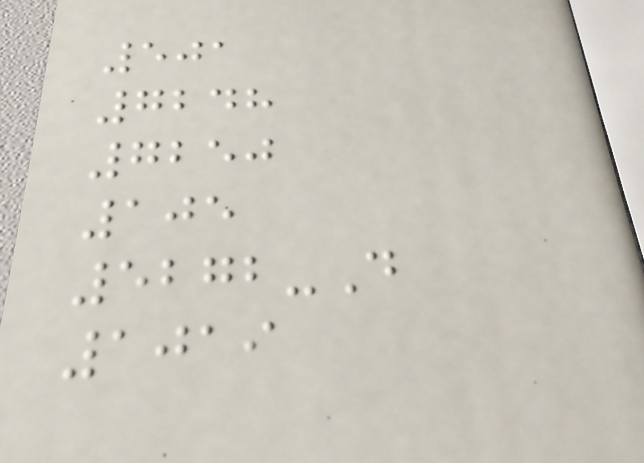501
7248
7250
105
5272-D
1019
